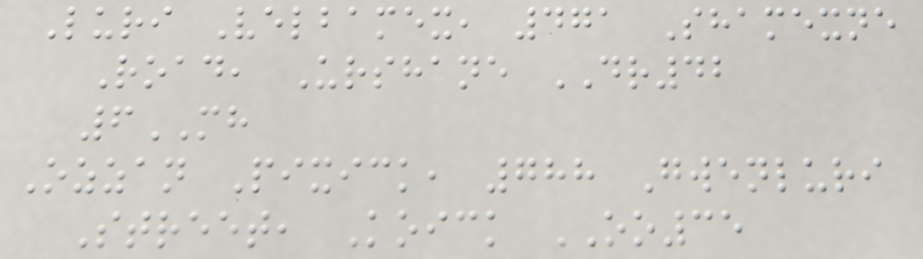Luri Velbamex, 471 Shamexne
Road, Urshane DR42
6MH
Ozzan Pixick, 788 Gwenluri
Street, Koick OO35
